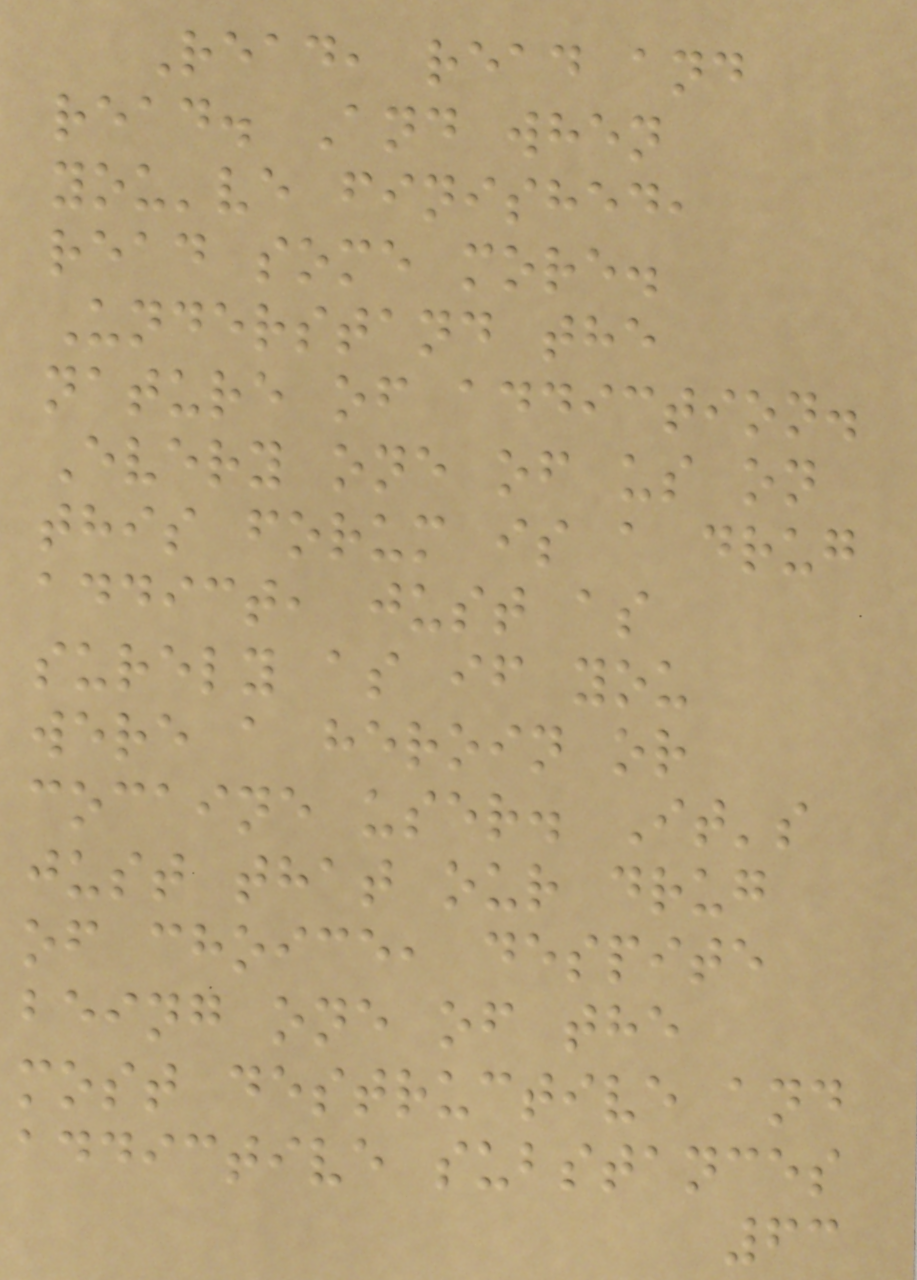Read, read and
read. And when
you've finished,
read some more.
Understand the
nature of addiction.
Every one of us on
this forum is a drug
addict, just as
surely as if you
were a heroin or
cocaine user. It's
just that our drug
of choice, despite
being one of the
most destructive and
addictive substances
63
